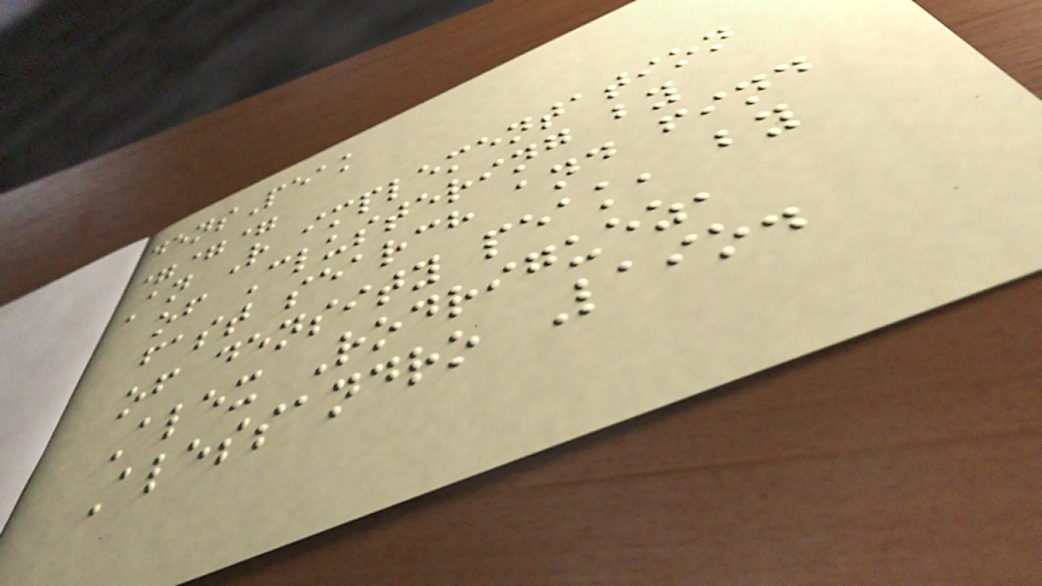densPeak
===
An R implementation
of Clustering by
fast search and find
of density peak, by
Alex Rodriguez,
Alessandro Laio.
